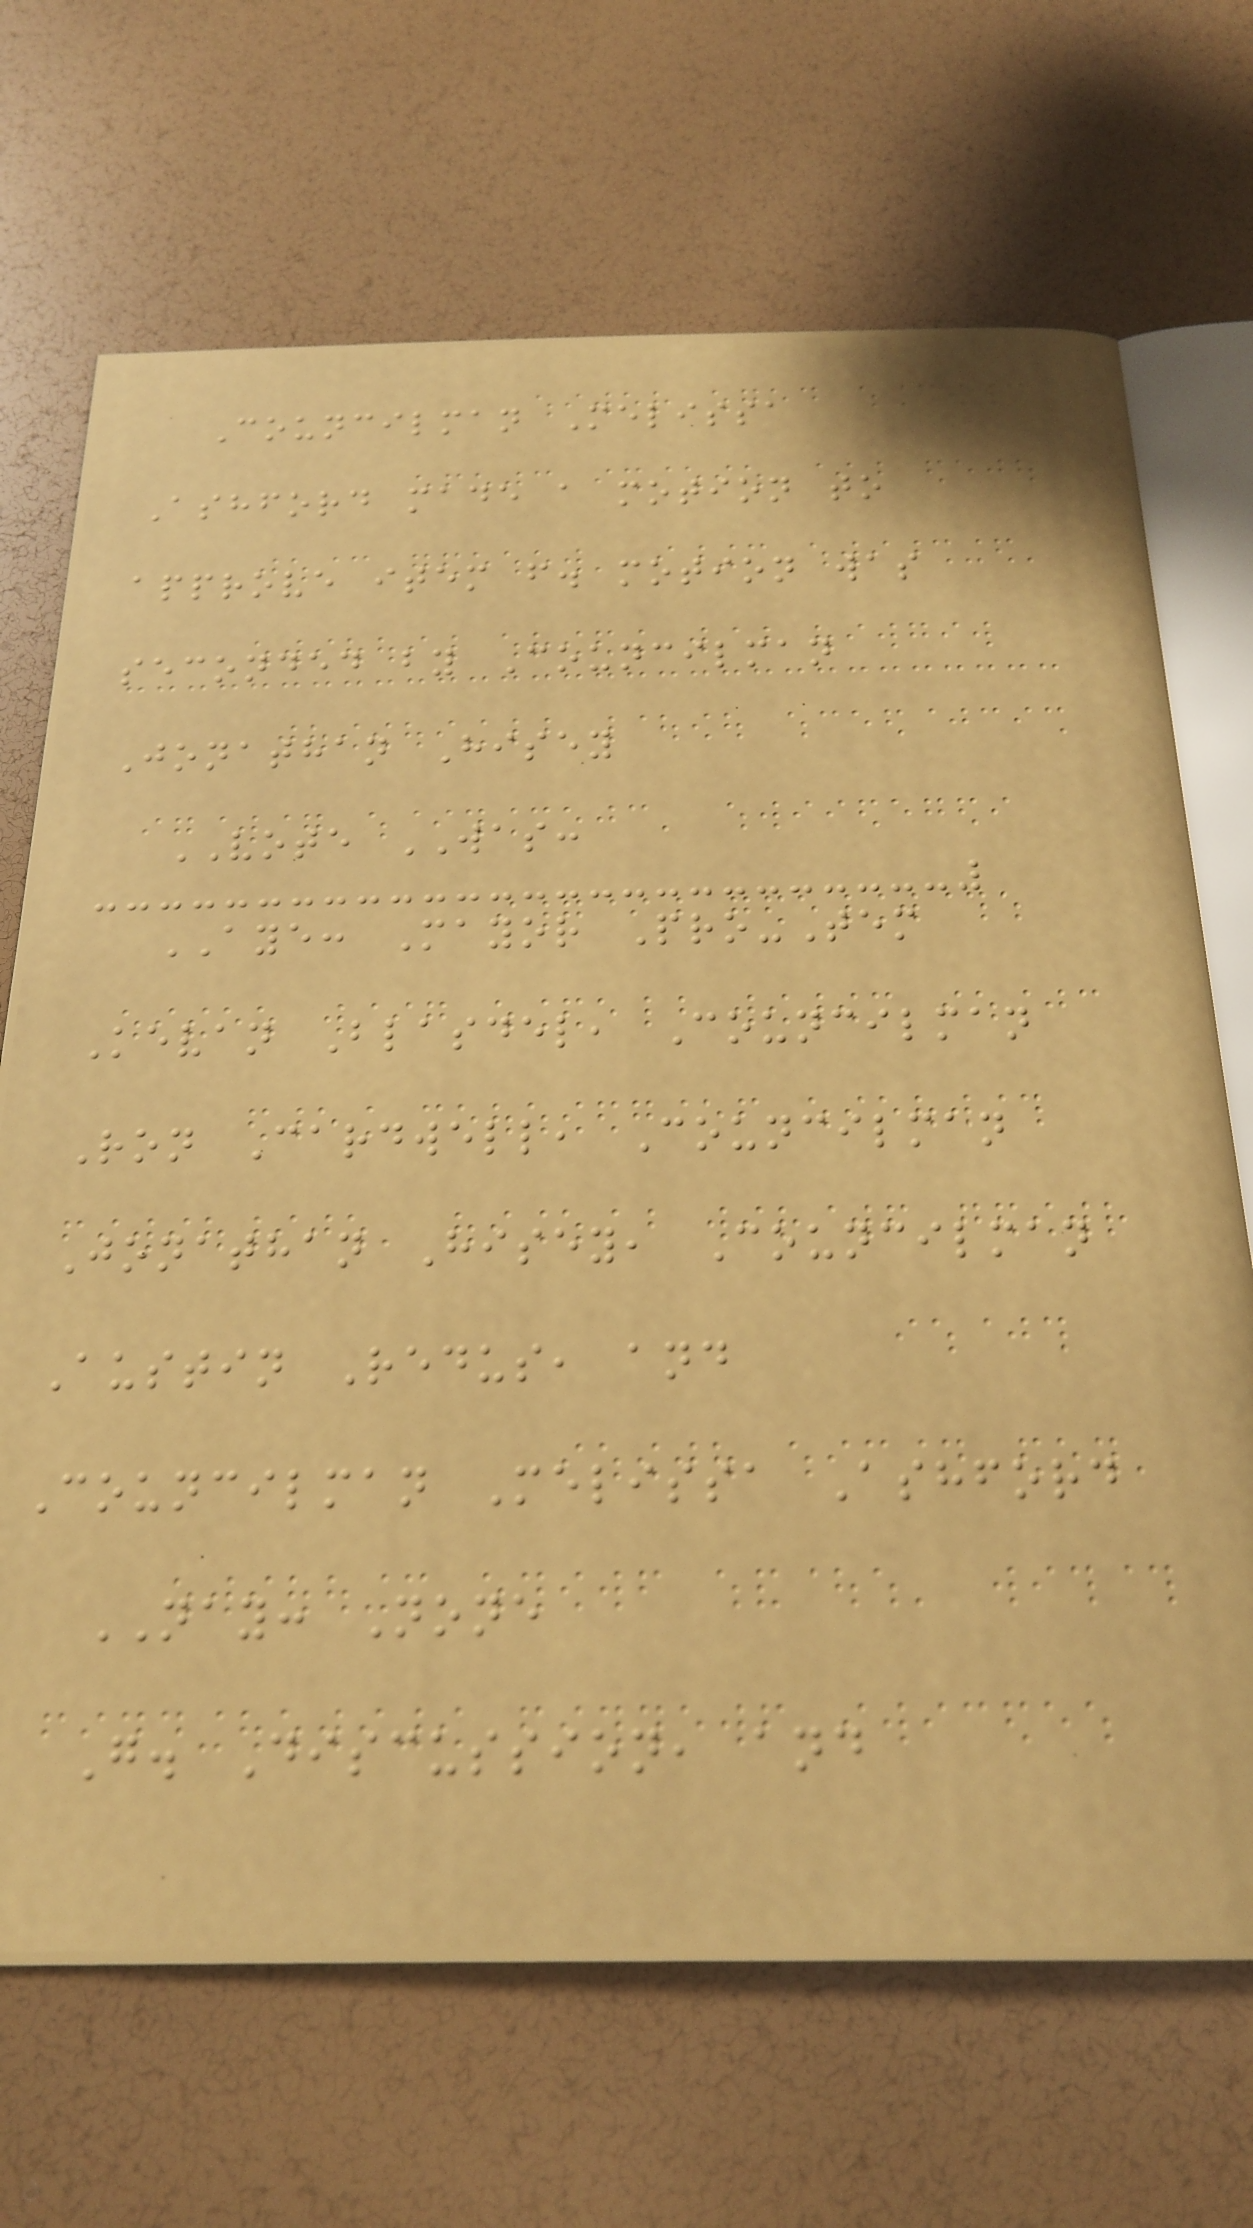Councilman Melissa
Ashford made a motion to
approve item f. motion was
seconded by Councilman
Jonathan Hisey
VOTE WAS:
AYE: Mayor Pro-Tem
Kevan Blasdel, Councilman
Ron Cardwell, Councilman
Jonathan Hisey, Councilman
Austin Redus, and
Councilman Melissa Ashford
NAY: None
G. Discussion, and
